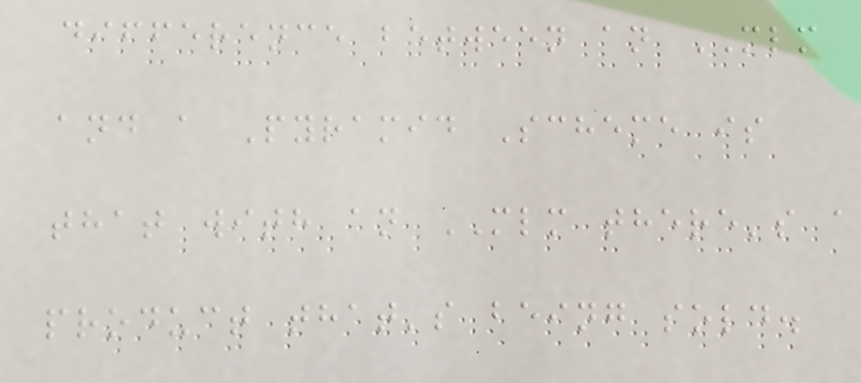difference between an MLM
and a Pyramid Scheme is
that with an MLM there's a
product that's being sold.
